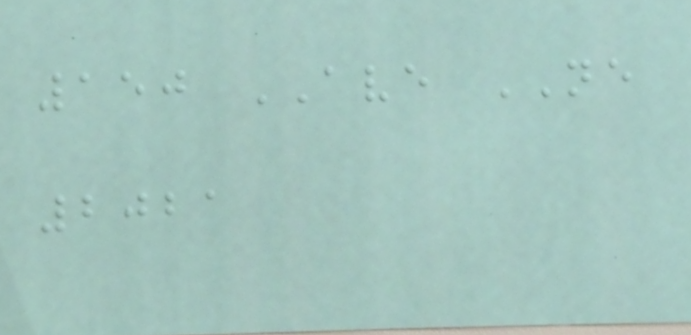150 AVE NE
2021
